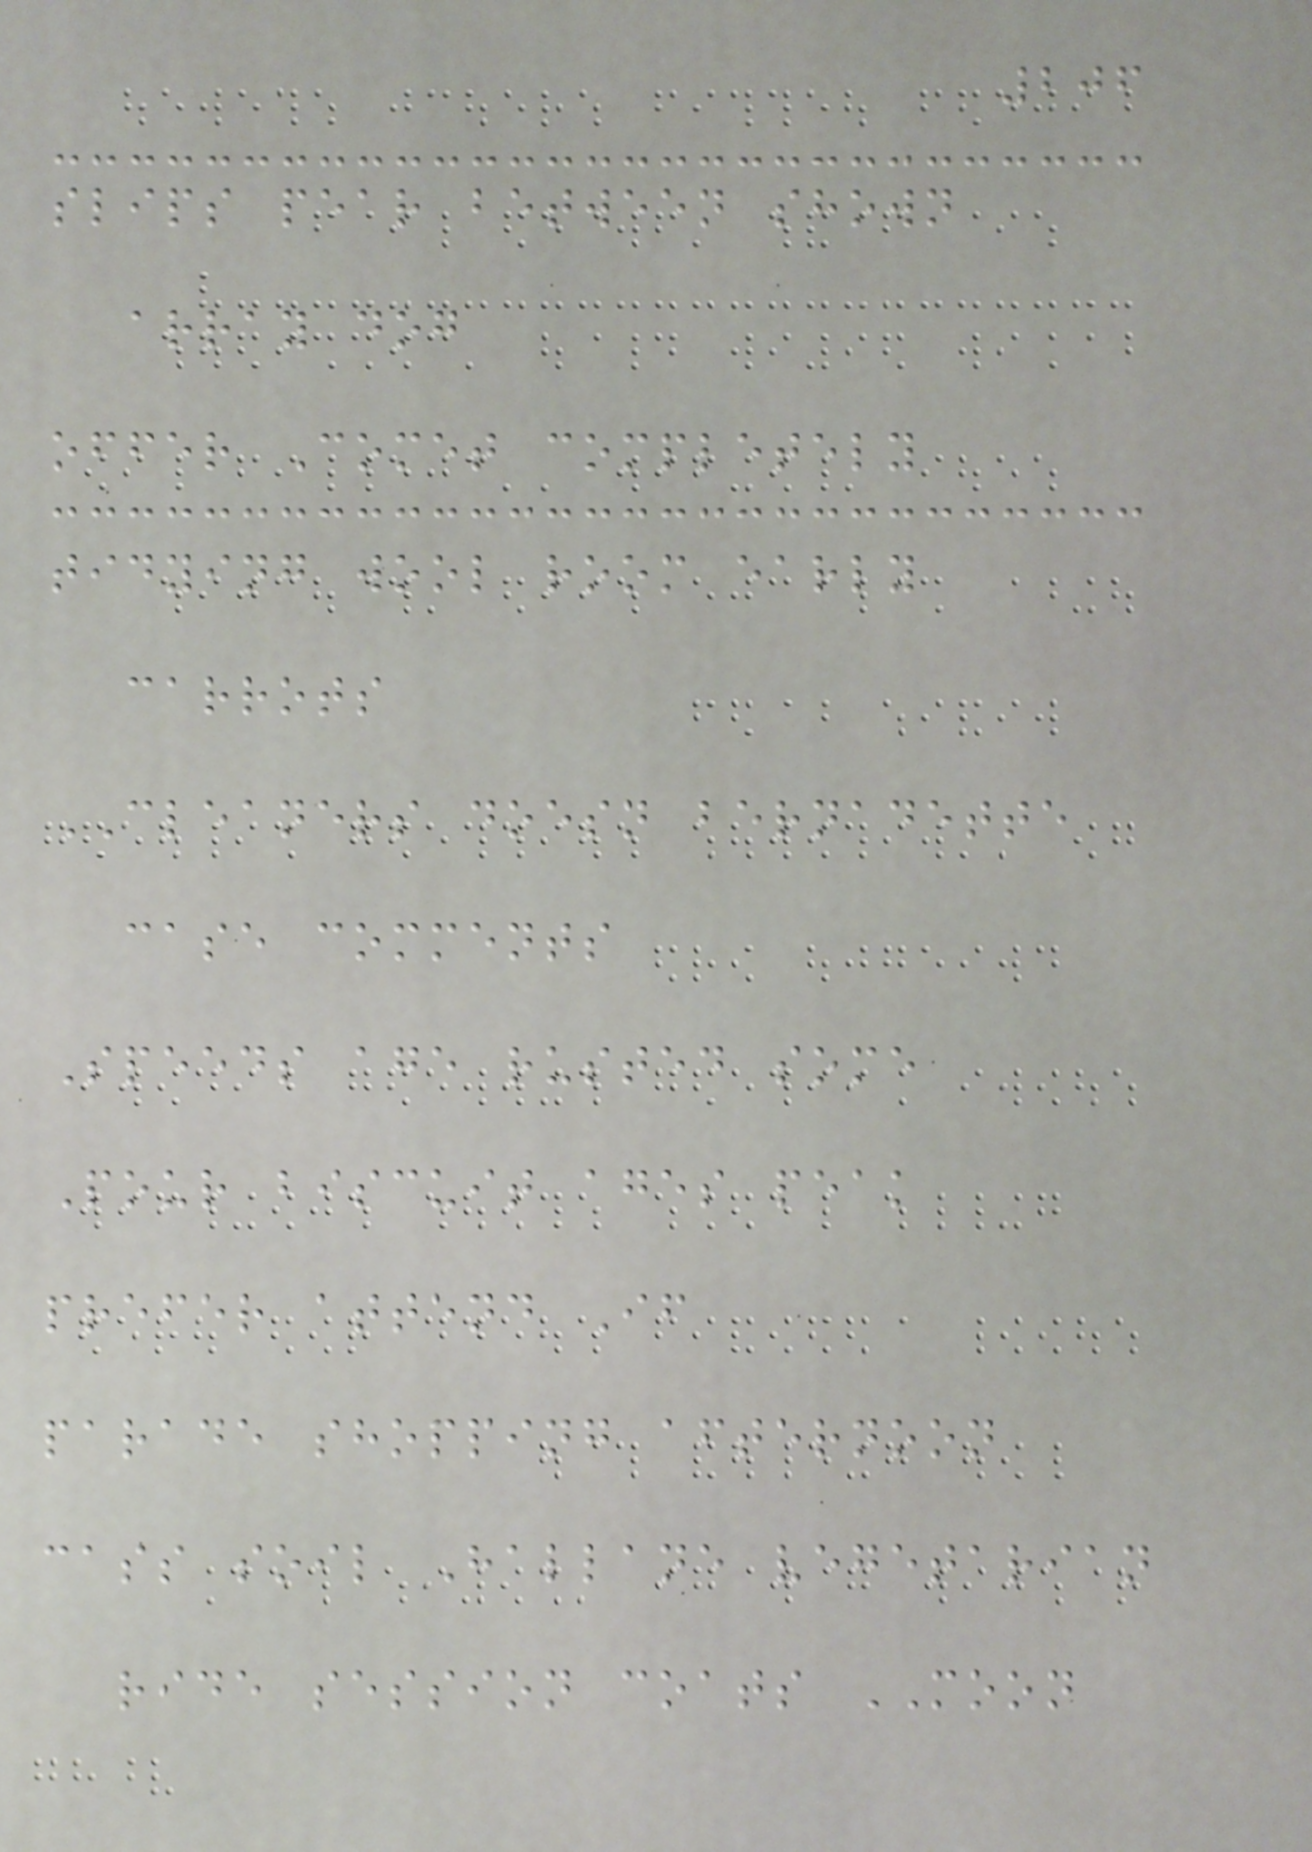206
slips pear between shown
array dog
offer Comet completely
tidying wool room early
carrots
CLEANERS doesn bernadette
case comments
Speeds age rusted some
Pour biscuit ages peak
prefer attend If
parade shopping afternoon
cass soil Hallane vegetarian
ride session coats MOON
